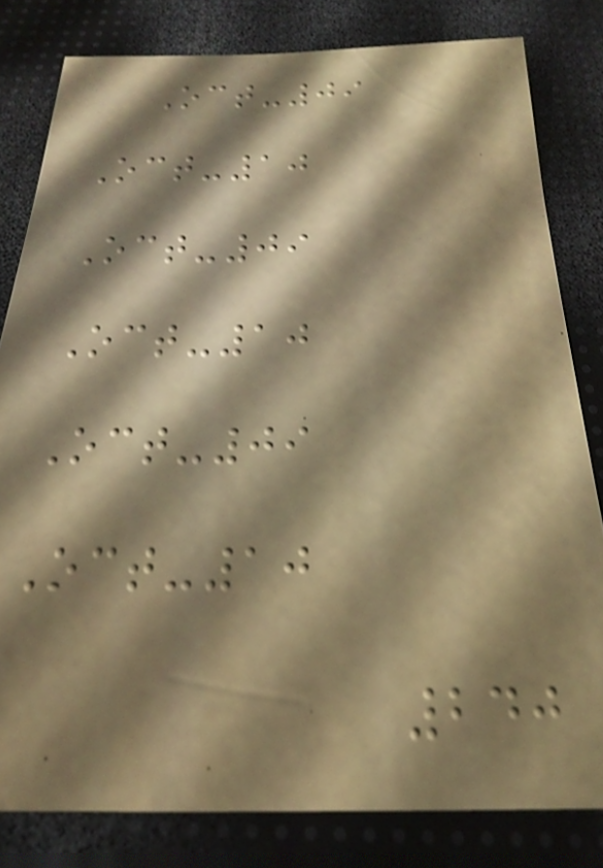Oct-09
Oct-10
Oct-09
Oct-10
Oct-09
Oct-10
240
